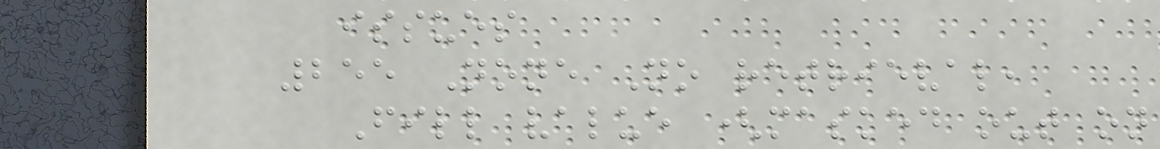issues
255 None No retrieval,
Fill value (masked out on
